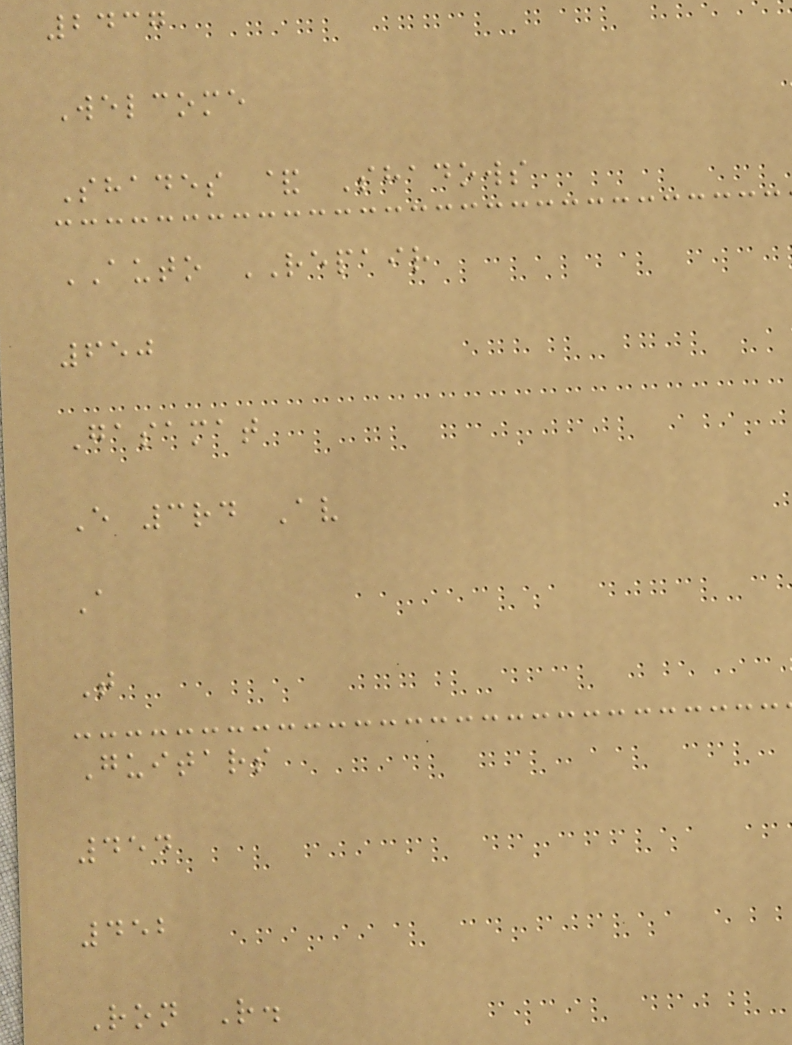2437
Welcome
Shades & Shadows
AUTO REPAIR
650
Gasamat
E 3rd Av
A
T
Guitars
454
452
Ron R.
